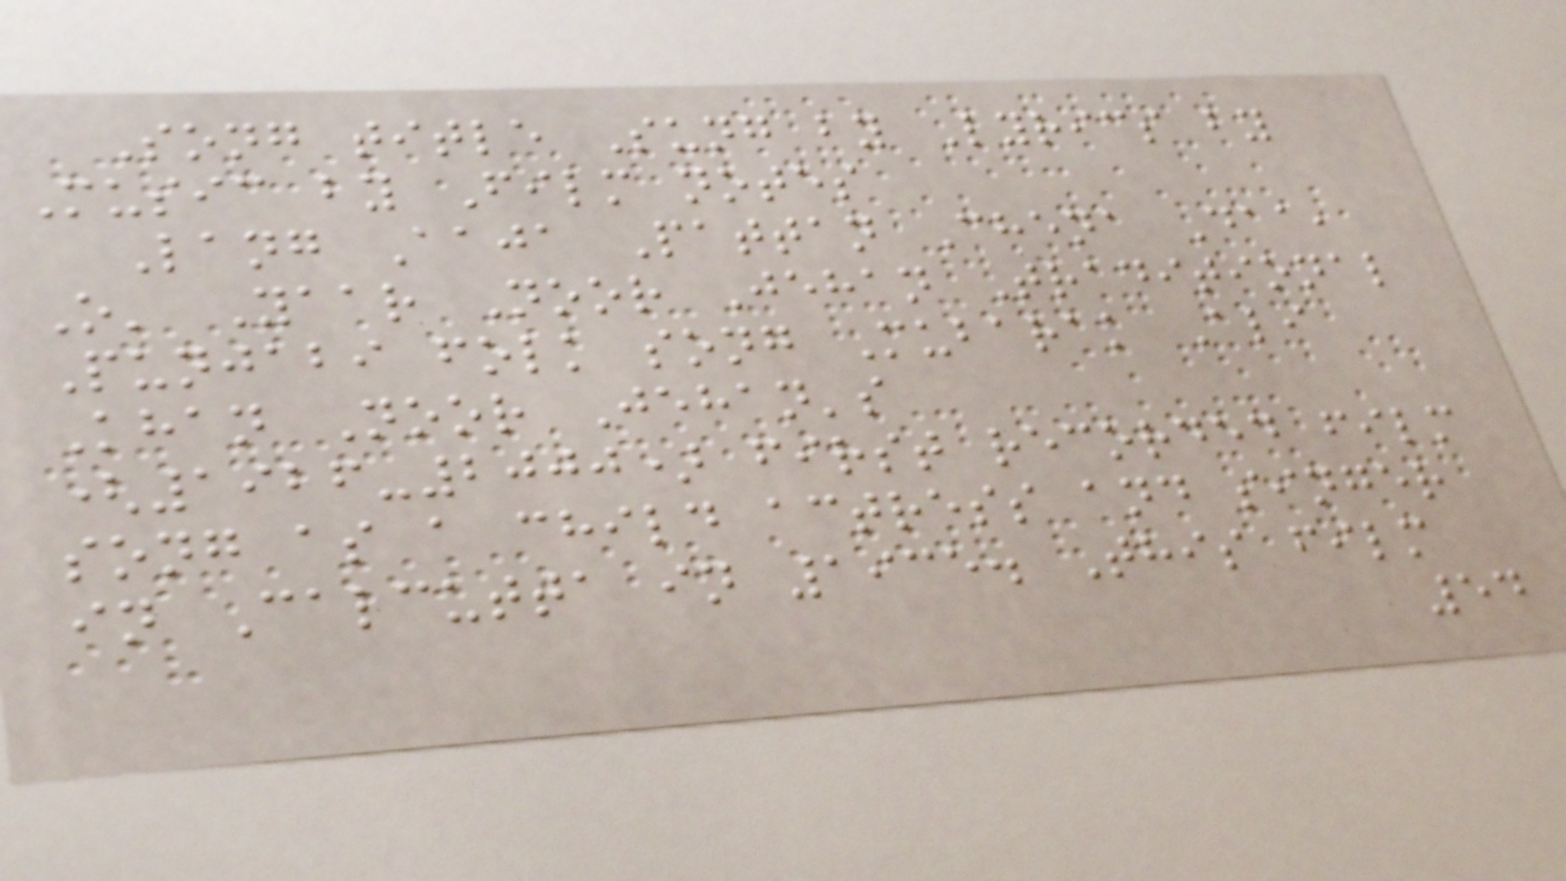Song title Sung by Lyrics by
Music by Film notes
Lang Aaja Pattan Chena Daa,
O' Yaar Noor Jehan Traditional
Punjabi folk song Mubarak Ali
Khan Noor Jehan's
(1926-2000) first recorded film
song as a child actress and singer
in Calcutta in 1935. This film
54
